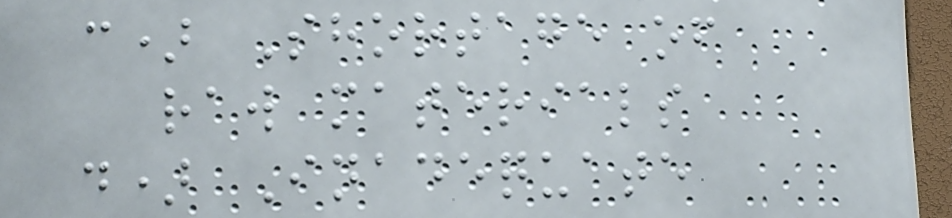c) Shortage of
raw materials
d) Inadequate
